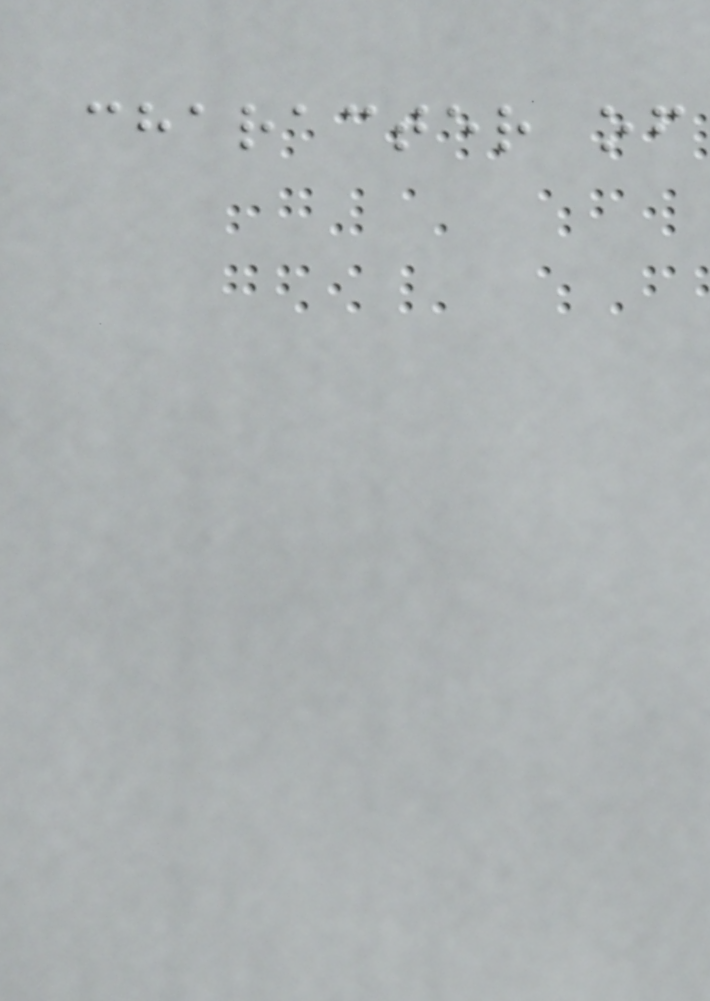character of
